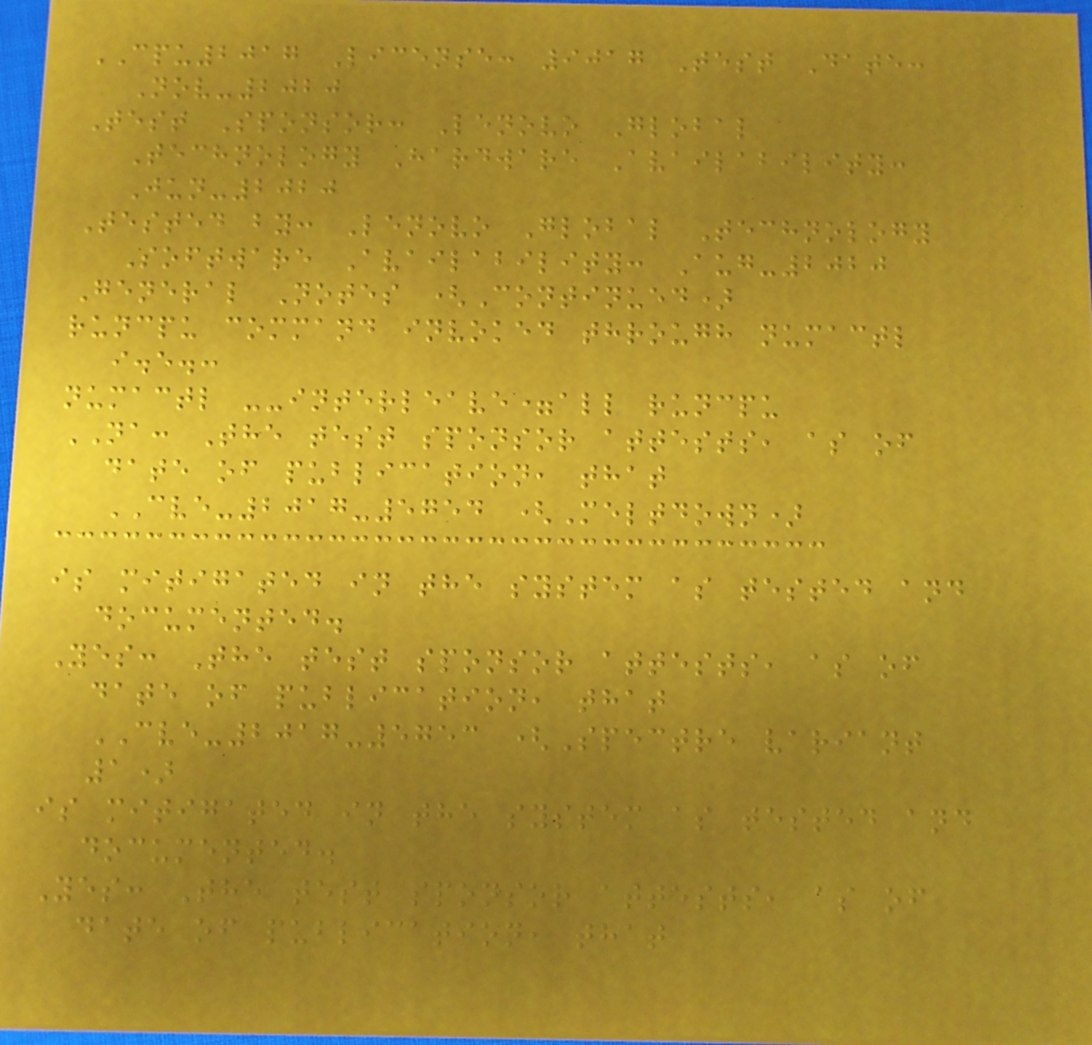CPU2017 License: 9017 Test Date:
Nov-2020
Test Sponsor: Lenovo Global
Technology Hardware Availability:
Jun-2020
Tested by: Lenovo Global Technology
Software Availability: Aug-2020
General Notes (Continued)
runcpu command invoked through numactl
i.e.:
numactl --interleave=all runcpu
NA: The test sponsor attests, as of
date of publication, that
CVE-2017-5754 (Meltdown)
is mitigated in the system as tested and
documented.
Yes: The test sponsor attests, as of
date of publication, that
CVE-2017-5753 (Spectre variant
1)
is mitigated in the system as tested and
documented.
Yes: The test sponsor attests, as of
date of publication, that
